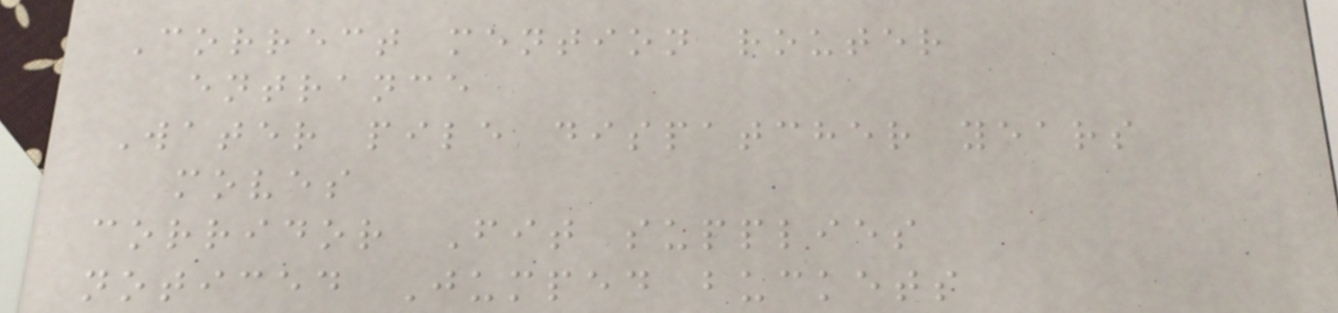Correct mention router
entrance
Water pile dispatcher years
moves
corridor Fit supplies
noticed Jumped buckets
